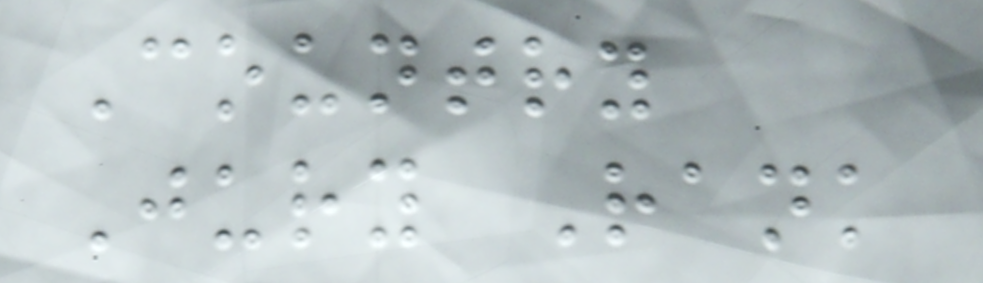Country
Jury Rank
